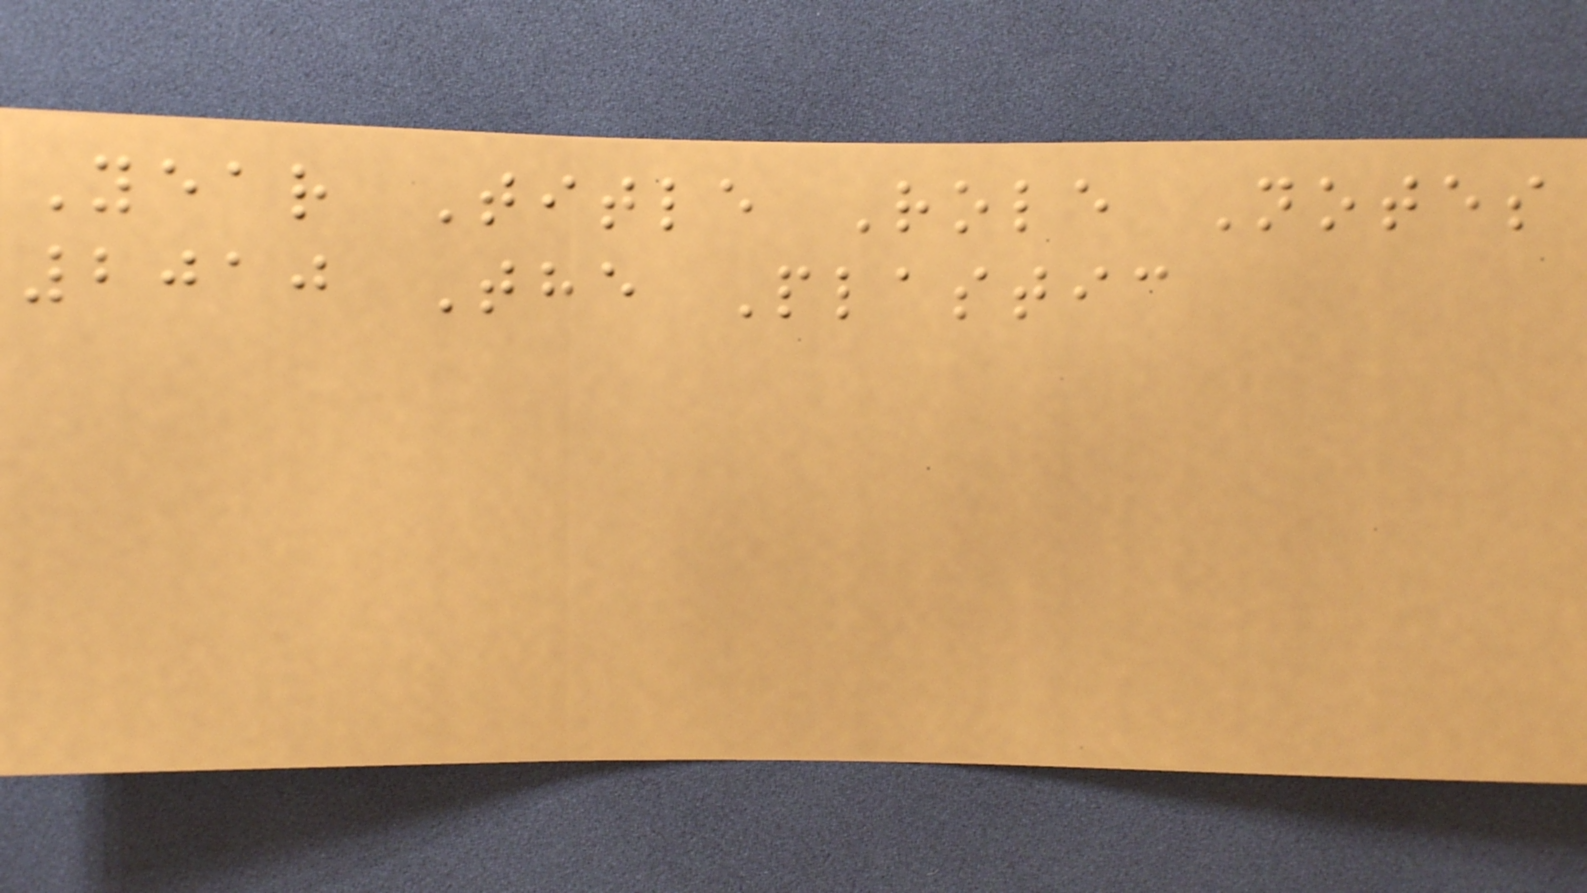Year Title Role Notes
2010 The Plastic
